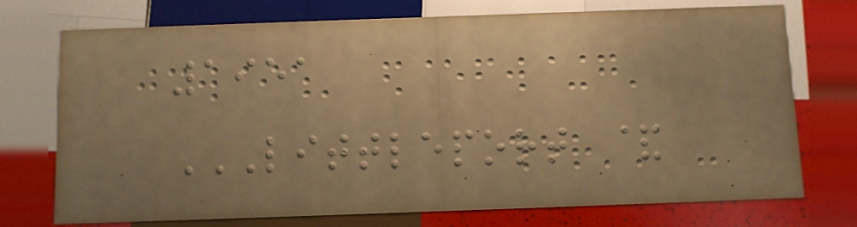1951
LITTLEPORT &
